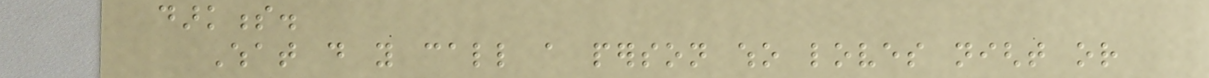darkness.
What do you call a person who loves night or
